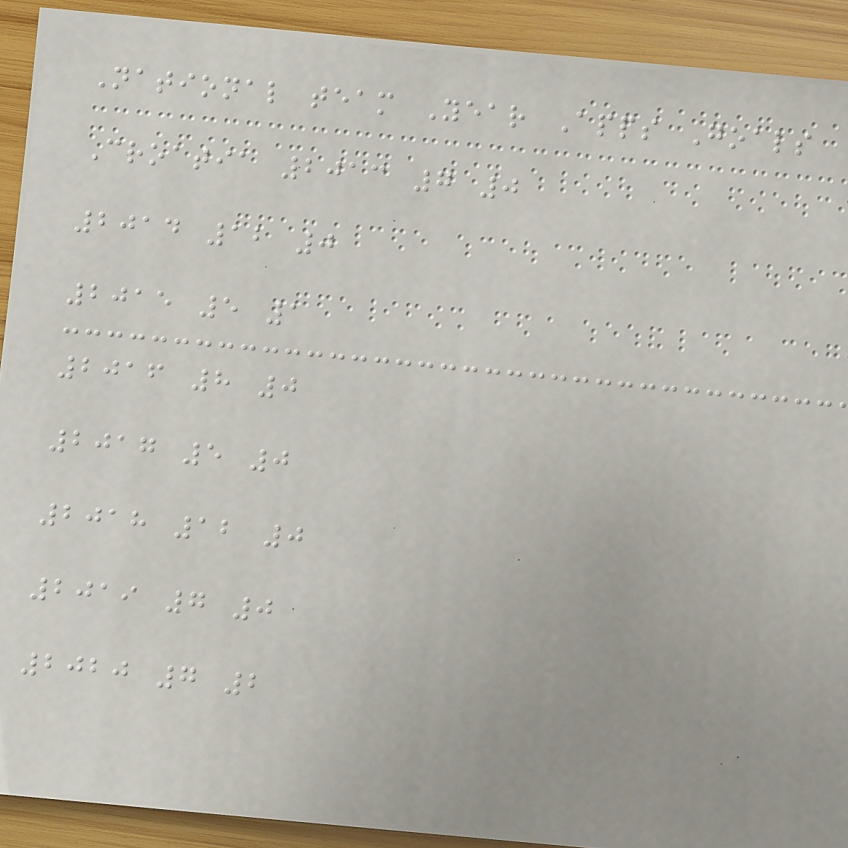National team Year Apps Goals
Croatia 2013 7 0
2014 12 0
2015 5 1
2016 8 0
2017 5 0
2018 12 0
2019 7 0
2020 7 2
